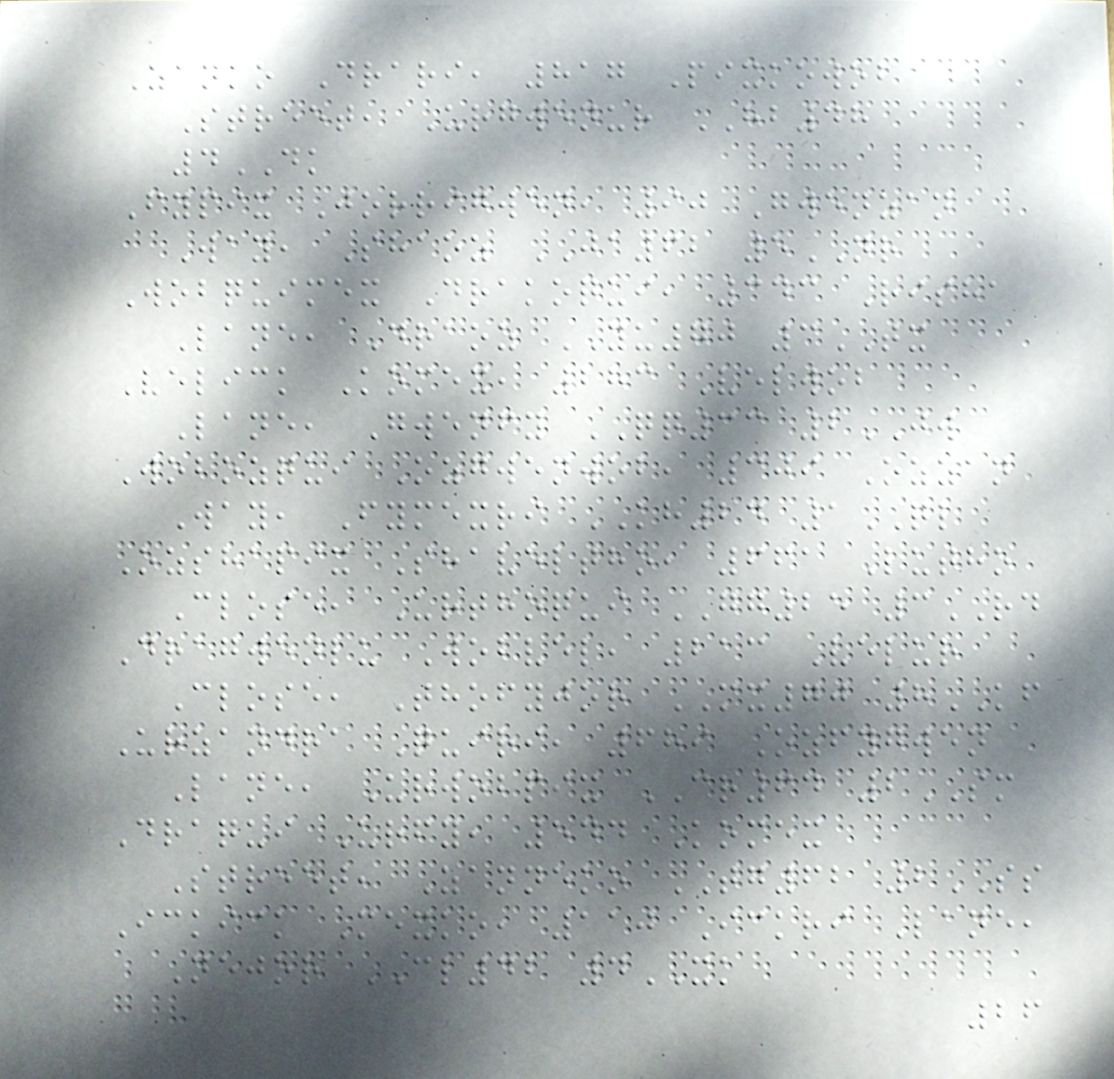Zanko Drari, 817 Pixkowob
Street, Urgwenur HB48
4DK
Fypix Jorrigwen, 90 Gwenzan
Way, Shaoz JA62 5NR
Wobquimex Drakoqui, 343 Risha
Lane, Draoz YU70 3TX
Velick Komex, 283 Velwob
Lane, Gwenfy QQ33 2JW
Wobozqui Ozgwenwob, 309 Ozzan
Way, Fymexri KH24 1QL
Ozshapix Shaveltho, 661 Lutho
Close, Urthoqui GG25 3RD
Dragwenlu Wobvel, 213 Velur
Close, Thofyjor MX70 8KF
Urzandra Quiri, 689 Ozfygwen
Lane, Urwobpix CR64 2SM
Draqui Urfy, 544 Komex
Street, Zanneko TG62 2SS
Ickick Mexko, 110 Ickri Lane,
Nejor CL42 4XK
26
